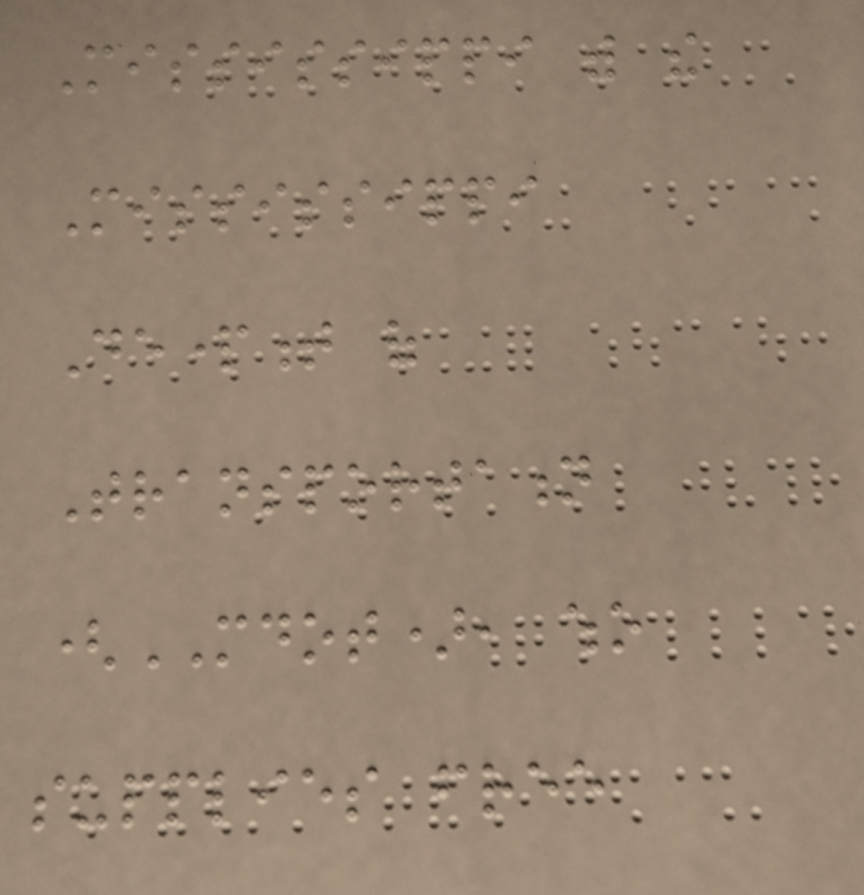Mississippi with the
Mississippi
Department of
Transportation
(MDOT), who
supplies free
